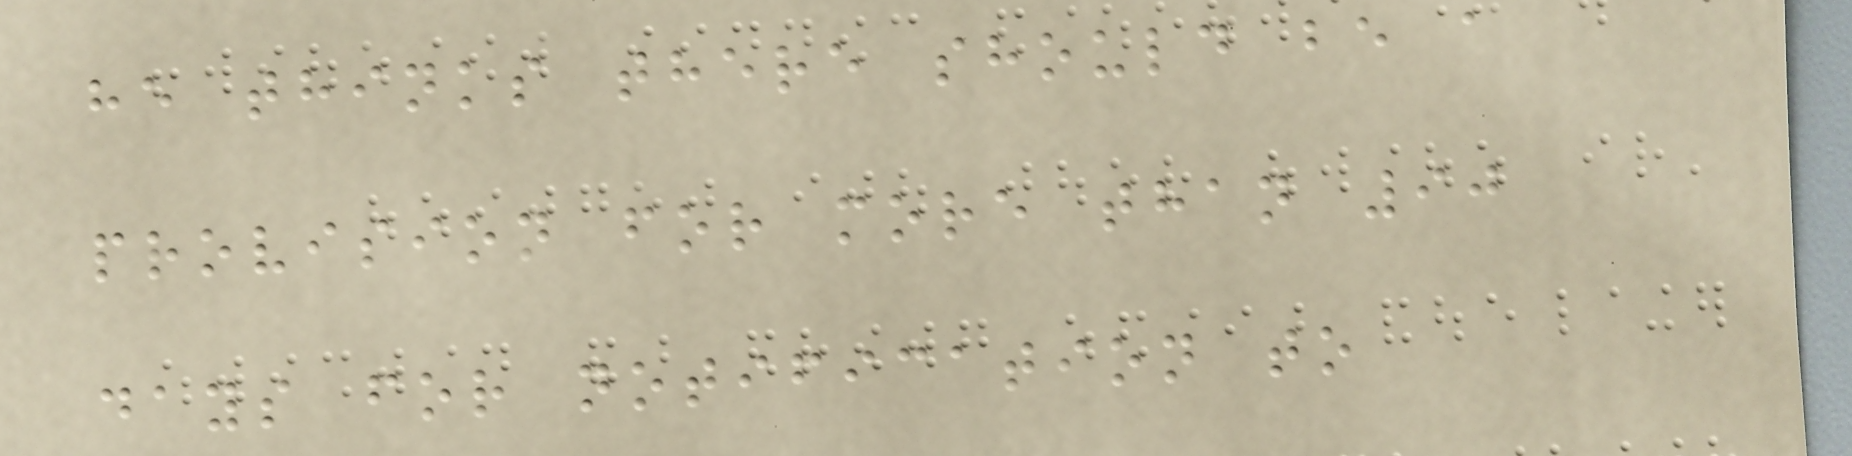he thinks there should be a
provision for more than 90
days for notification to
